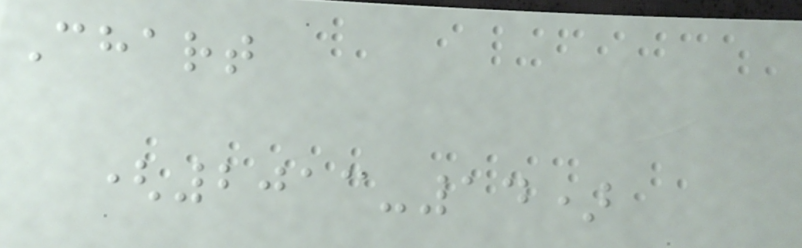Chart
(2013-14)
